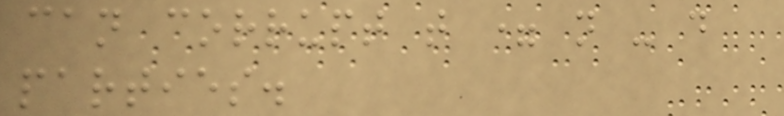can corrupt t = n - d
parties.
